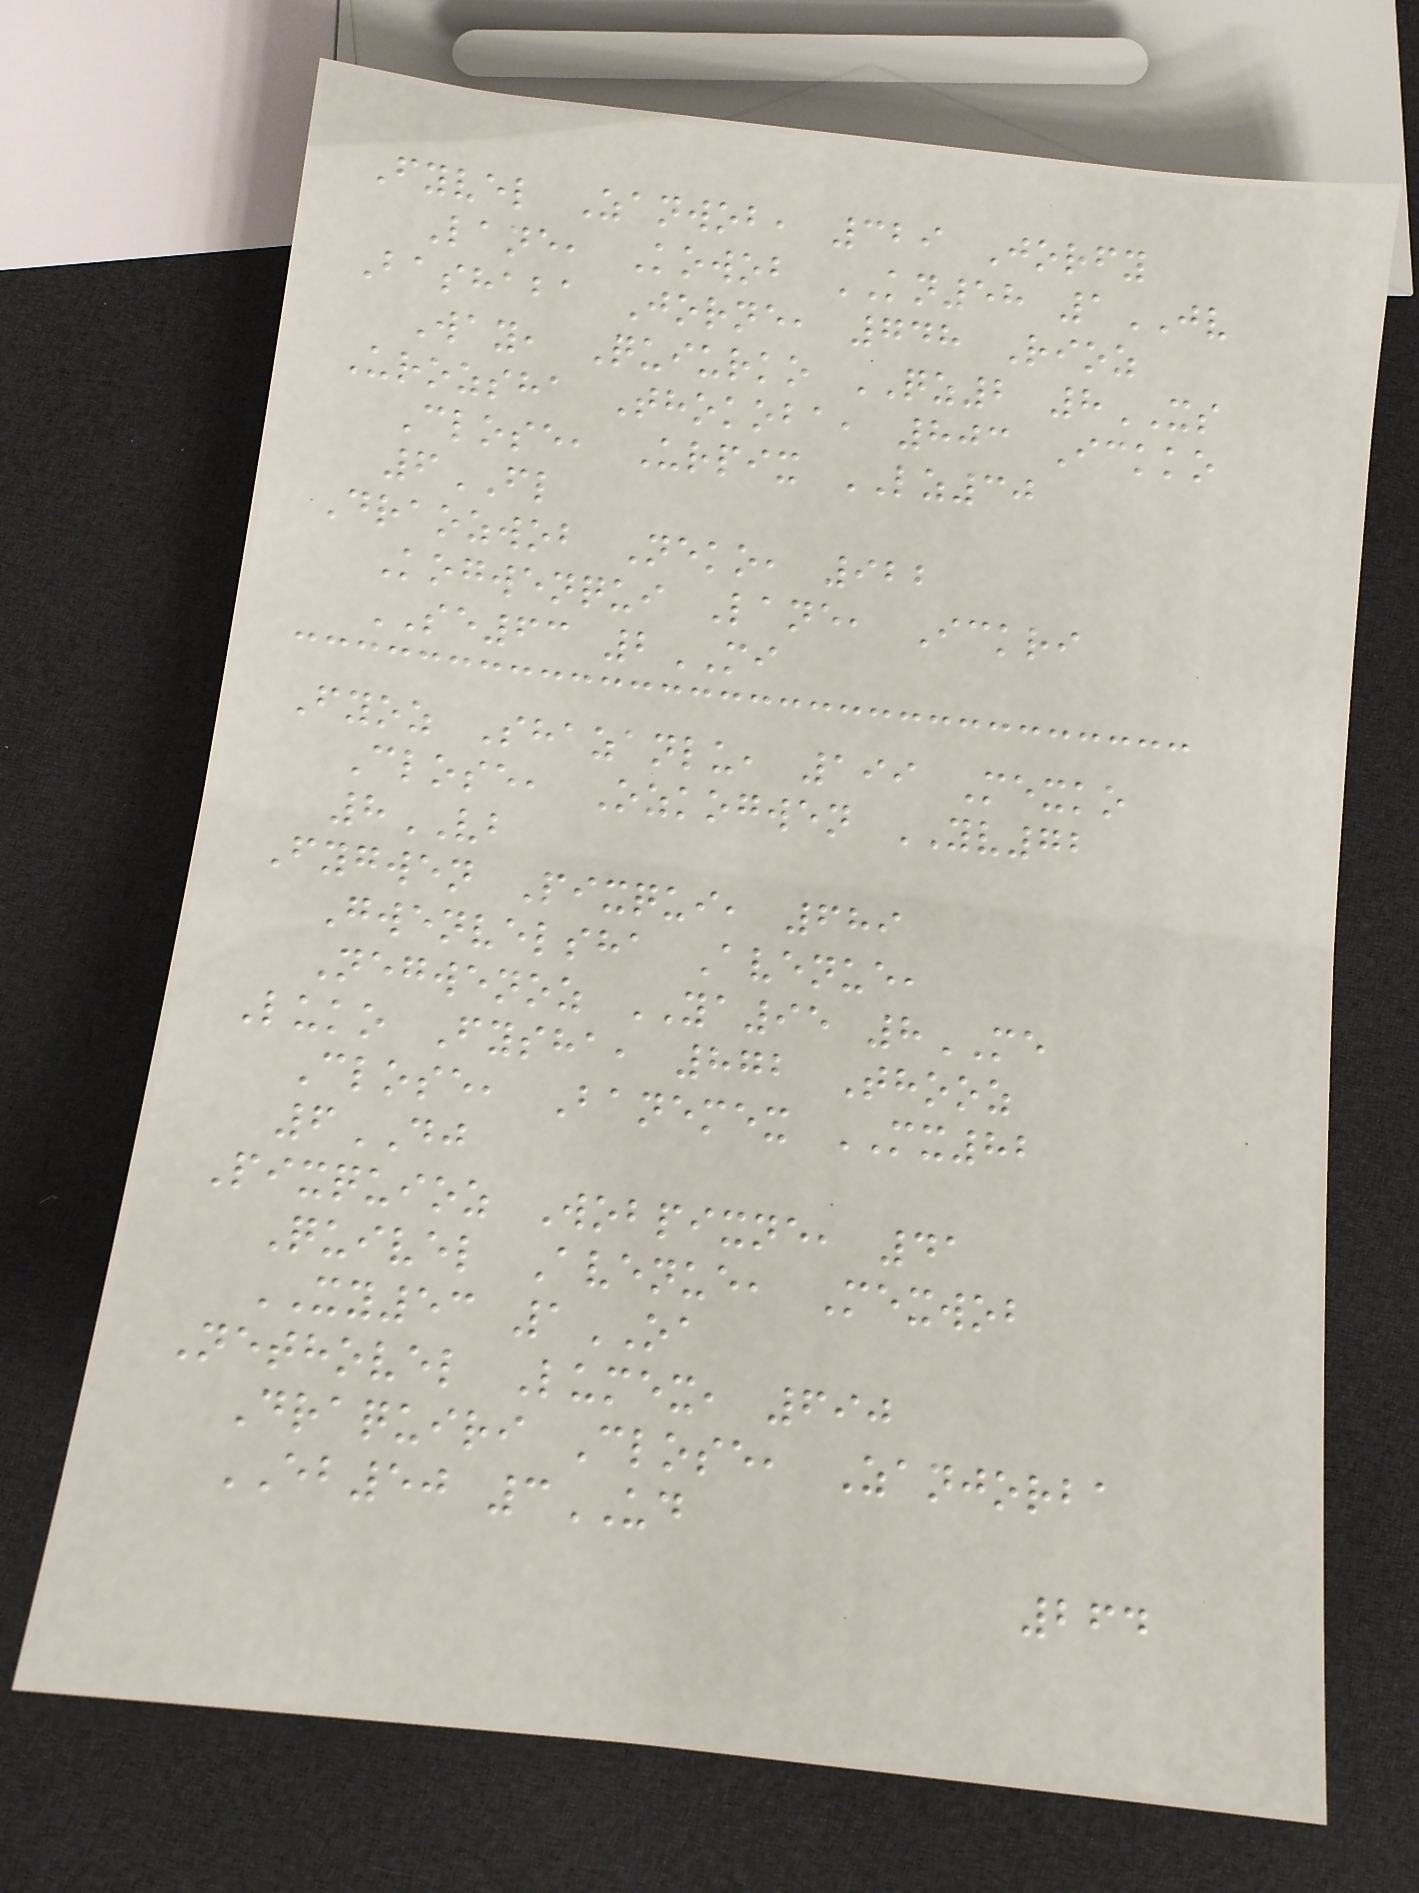Fyvel Zanwob, 329 Jorfy
Lane, Kowob KN58 1JV
Bashaba Jorne, 748 Rioz
Way, Quiurko QZ2 8XS
Urozsha Thokoba, 803 Ickko
Close, Urpix LZ30
6FL
Draozwob Neko, 922
Kogwenqui Lane, Ickri
SE63 2MI
Fyoz Shazanlu, 199 Mexko
Close, Ozkogwen YV72
8VB
Fygwen Pixqui, 689
Gwenvelsha Avenue,
Negwenoz YA95 8ME
Luko Fysha, 872 Thooz
Close, Banemex MX82
6DJ
Pixquioz Wobpixne, 41
Quivel Avenue, Mexwob
XY53 1OA
Nethovel Lumex, 690
Draquiri Close, Zanjorba
EB50 3UD
264
